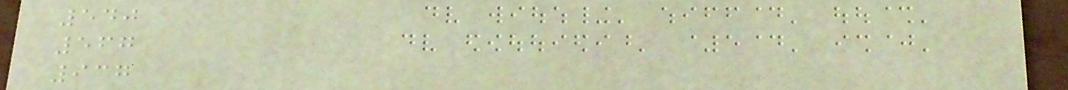540
567
937
